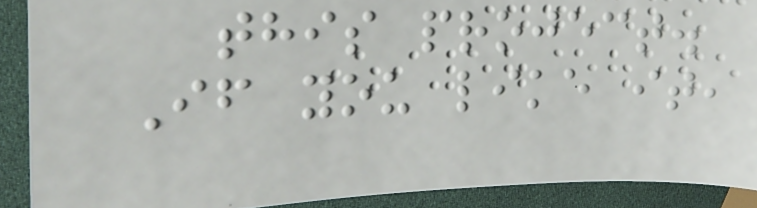this project.
If you like it,
